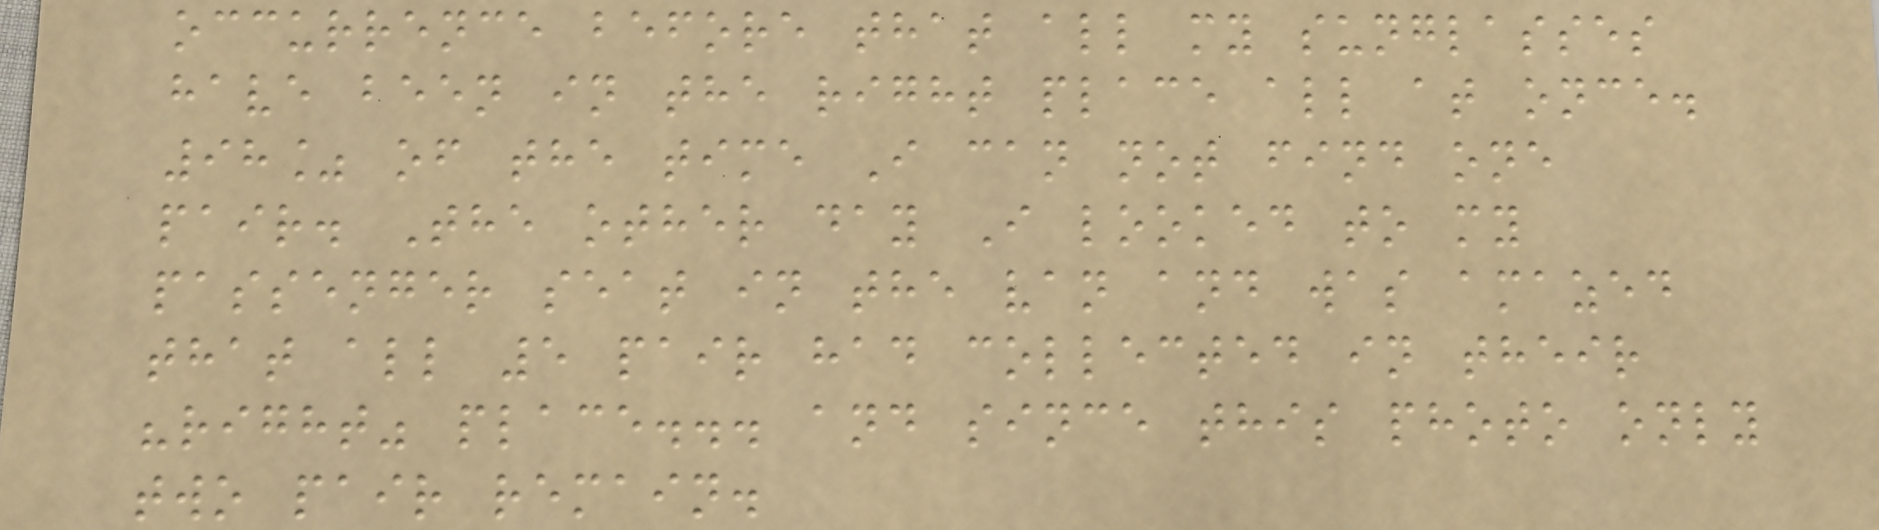occurrence before that all my sunglasses
have been in the right place all at once.
98% of the time I can not find one
pair. The other day I looked to my
passenger seat in the van and was amazed
that all 5 pair had collected in their
"right" place... and since this photo only
two pair remain.
